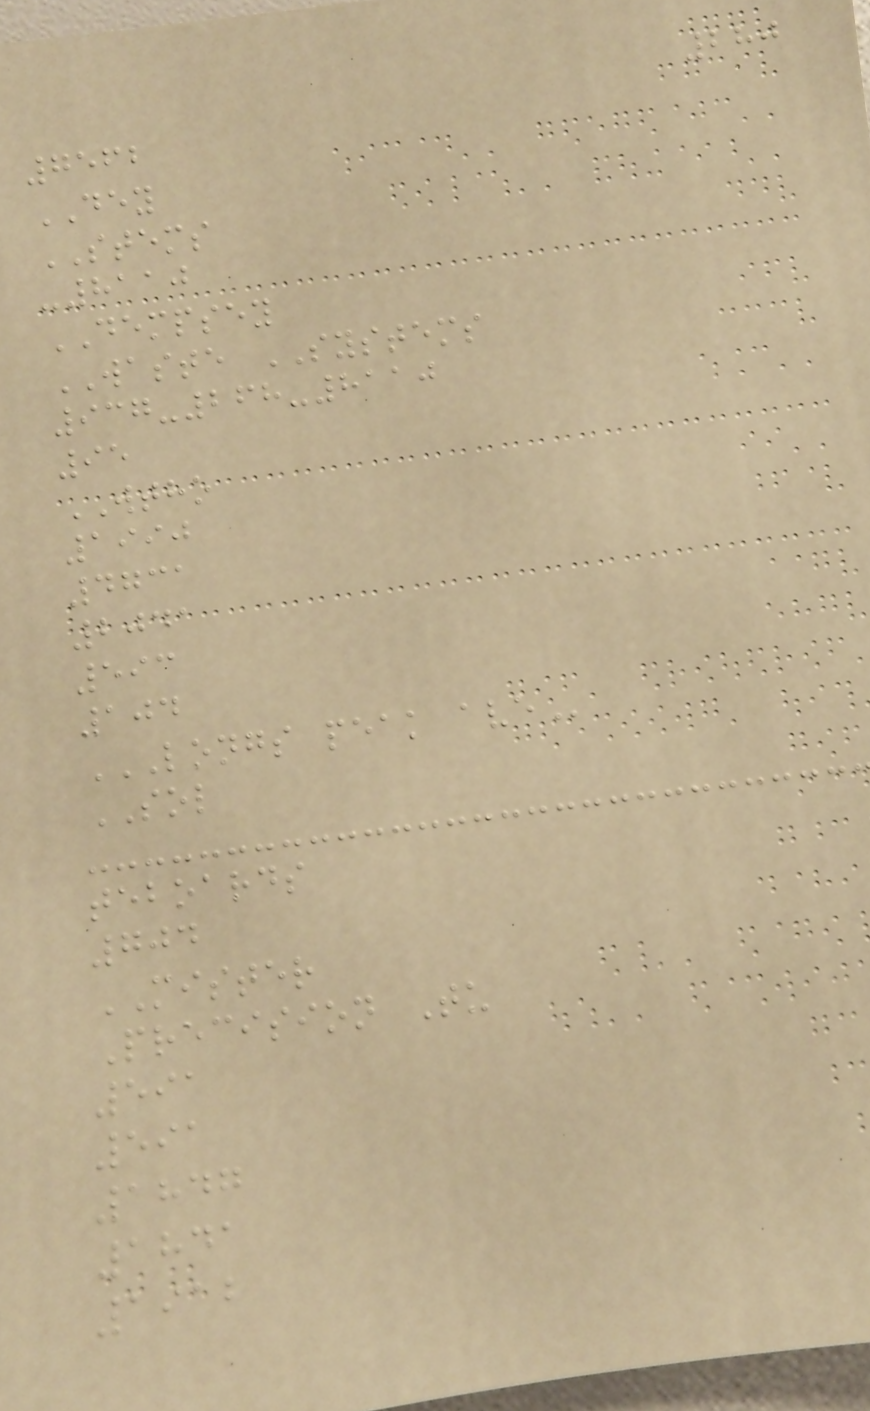280
7562
DEY
STEMS
-8110
DEMPSEY
WASTE SYSTEMS
937-268-8110
95
WTHO
1990
4731
2041
593
104
LONGS PEAK AVE
SOL
teboards
704
MISTER
Precision Tu
591
591
1847
1841
1912
